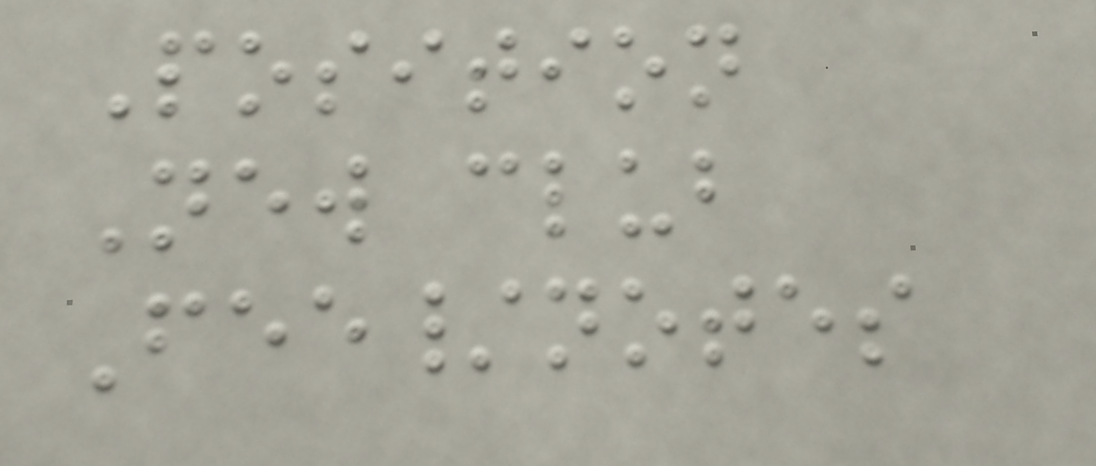Position
New club
Fee/notes
